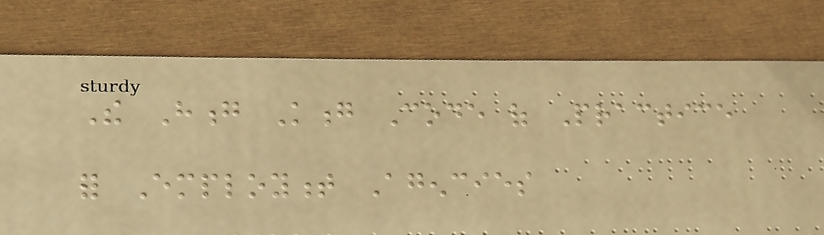The Hong Kong Code of Practice
for Employment Agencies
